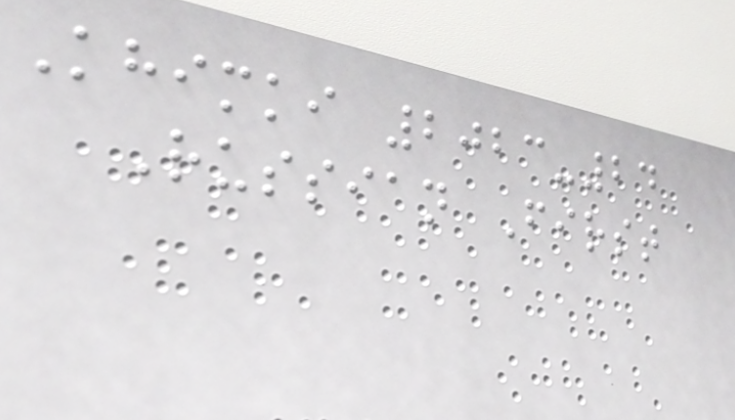Khimki 2023-24
Russian First
